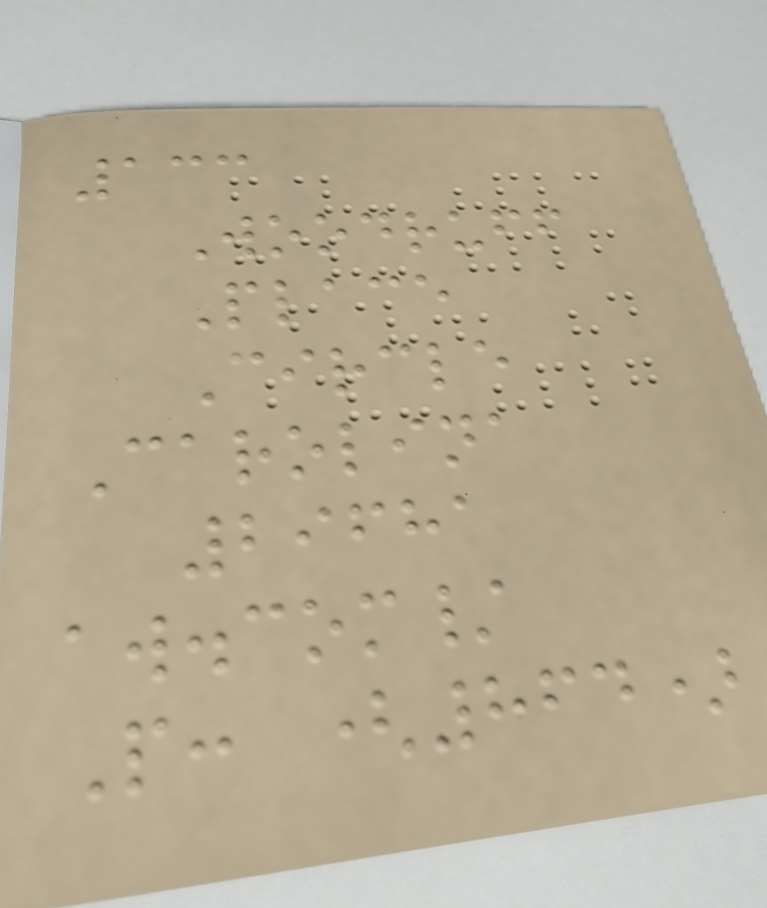133
Woodruff
Place
Circle
Carolina
29681
aw.com/
P: (864)
